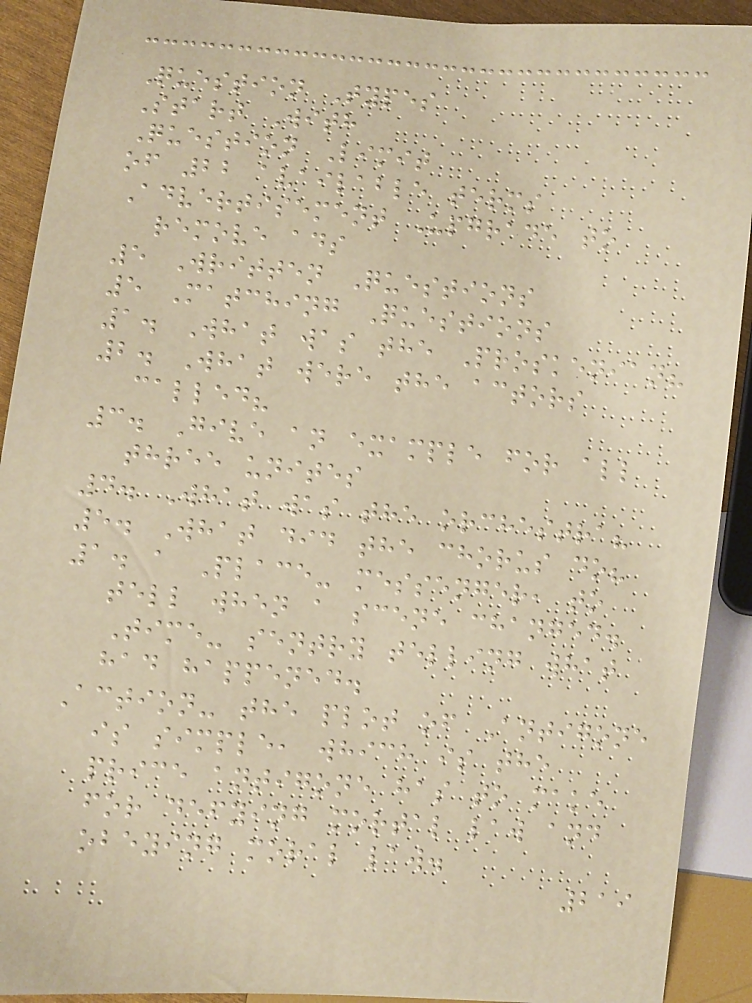Question Types
Start With
Question Limit
of 22 available terms
Advertisement Upgrade to
remove ads
5 Written Questions
5 Matching Questions
1. What was the Proskenian?
2. What were the actors
called?
3. Give an example for all
three unites
4. What was the orchestra?
5. What did the chorus do?
1. a Place- messenger, to
tell when a scene changed.
Time- sentry telling what
had happened.
Action- the plot of Antigone
is simple, which is the
price antigone has to make
for defying mortal law and
obeying moral law.
219
